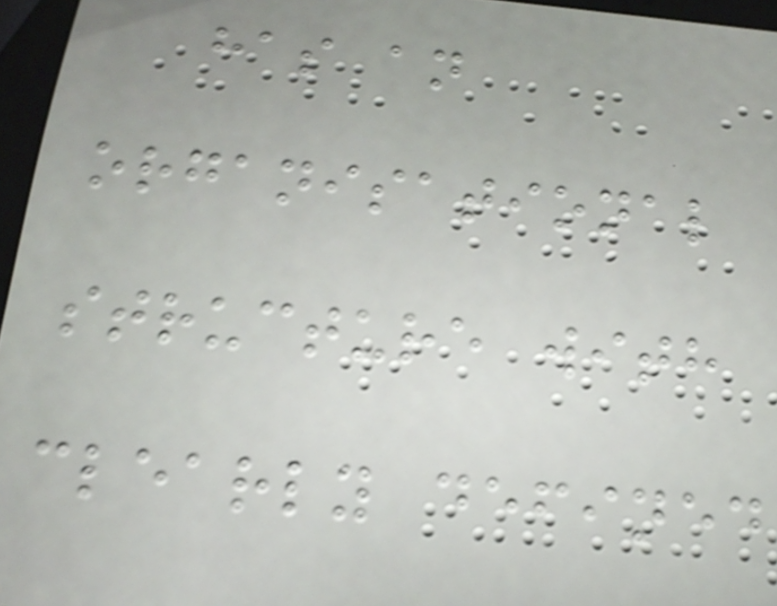has an
organisational
structure with
clearly defined
